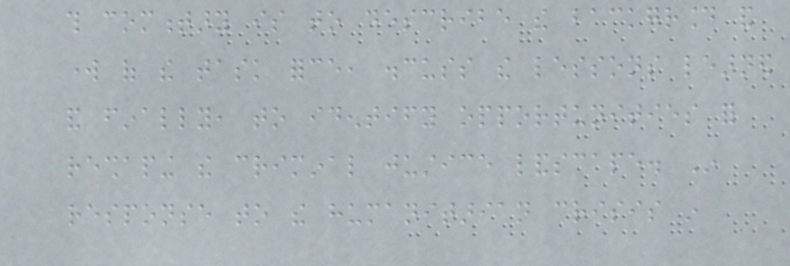this commentary is to describe the background and
work of the task force, discuss the lessons learned
and finally, to identify opportunities for
reshaping the criminal justice landscape. In
response to the humanitarian crisis in
